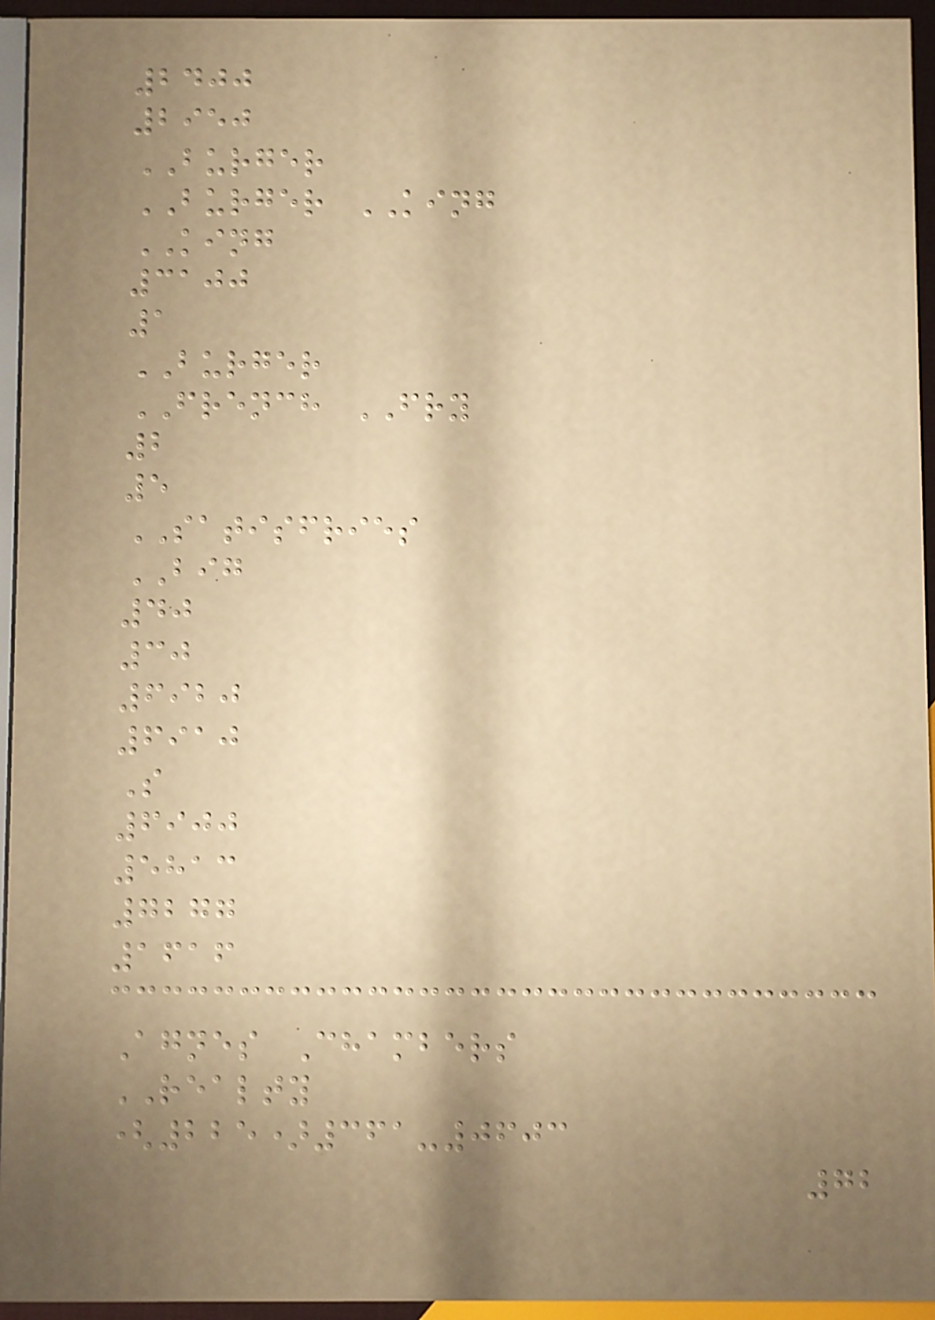2400
2950
BURGER
BURGER KING
KING
3100
1
BURGER
FRENCH FRY
2
5
SATISFRIES
BIG
40
30
6920
6910
S
6900
5813
7277
1616
Agnes Chambers
REALTY
(225)361-0603
72
